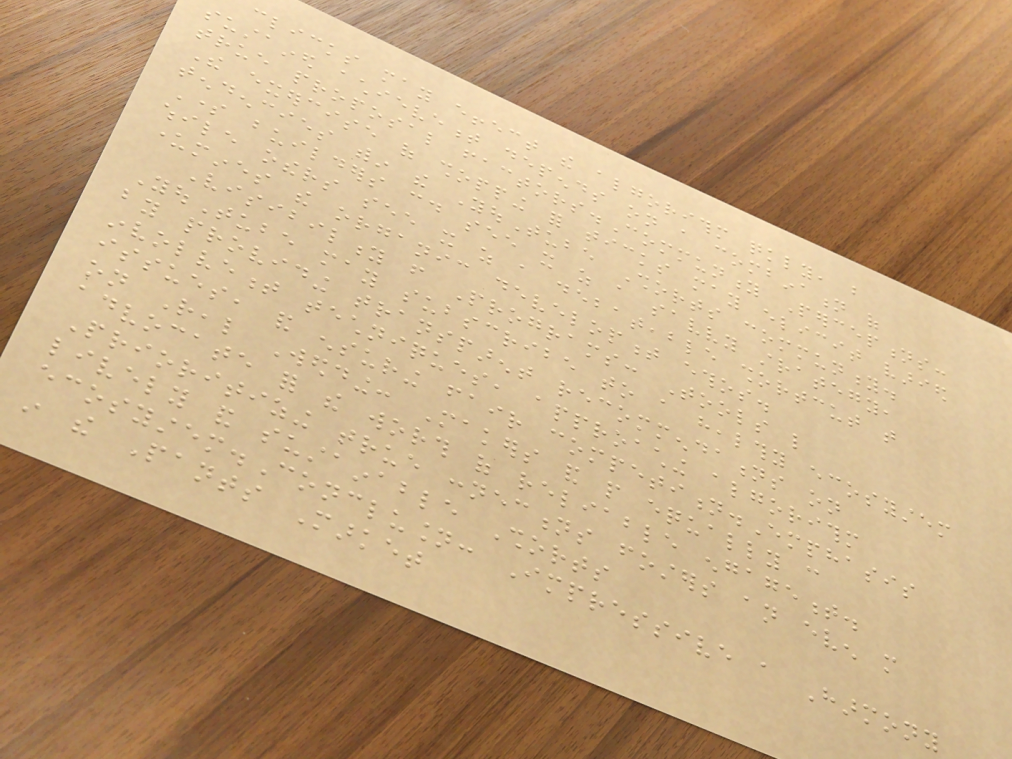clicks may effect the algorithm quickly, but
sustained achievement depends on a combination of
true proposal factors.Community Perceptions:
The exercise of shopping for ticks may elicit varied
tendencies within the YouTube Shorts community.
Some builders could see it as a savvy strategy,
while others see it as a debateable shortcut that
undermines the organic development ethos.
Visibility from Programs: Tools like
YouTube may subscribe to a healthy ecosystem
by providing transparent recommendations on
involvement techniques, approaching algorithm
issues, and ensuring fair competition.Emphasis
on Real Wedding: Makers and people equally can
advocate for the worth of reliable engagement.
Prioritizing true connections fosters an even more
lively and sustainable Shorts
ecosystem.Conclusion: Impressive a Harmony
in the Pants Market
